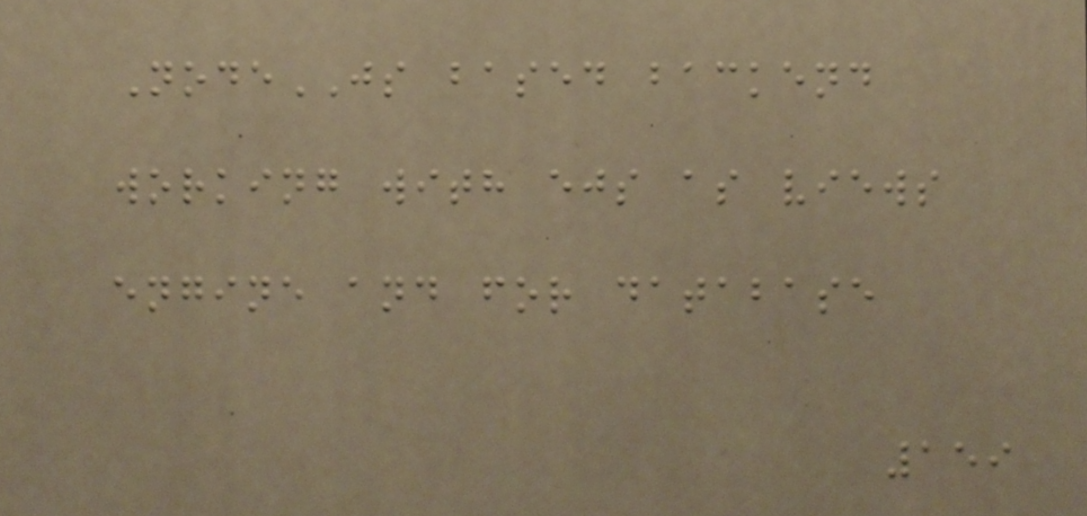NodeJS based backend
working with ejs as views
engine and for database
159
